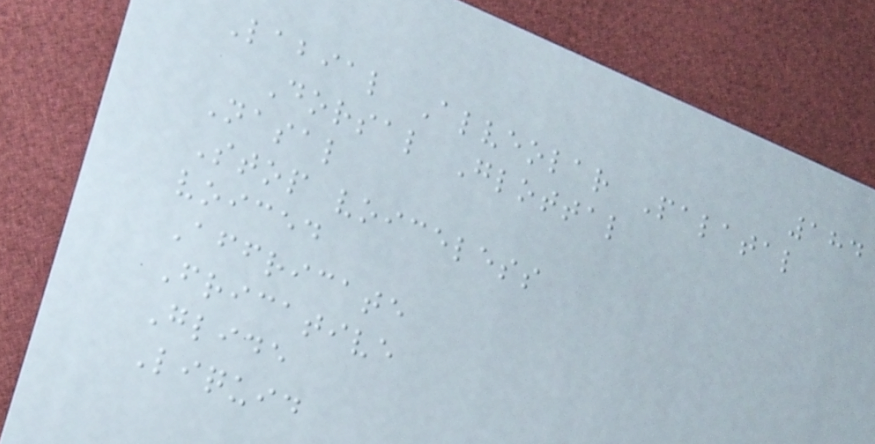184
Labial Alveolar Palatal
Dorsal Glottal
Nasal
Stop voiceless
voiced
Affricate
Fricative
Glide
Liquid
